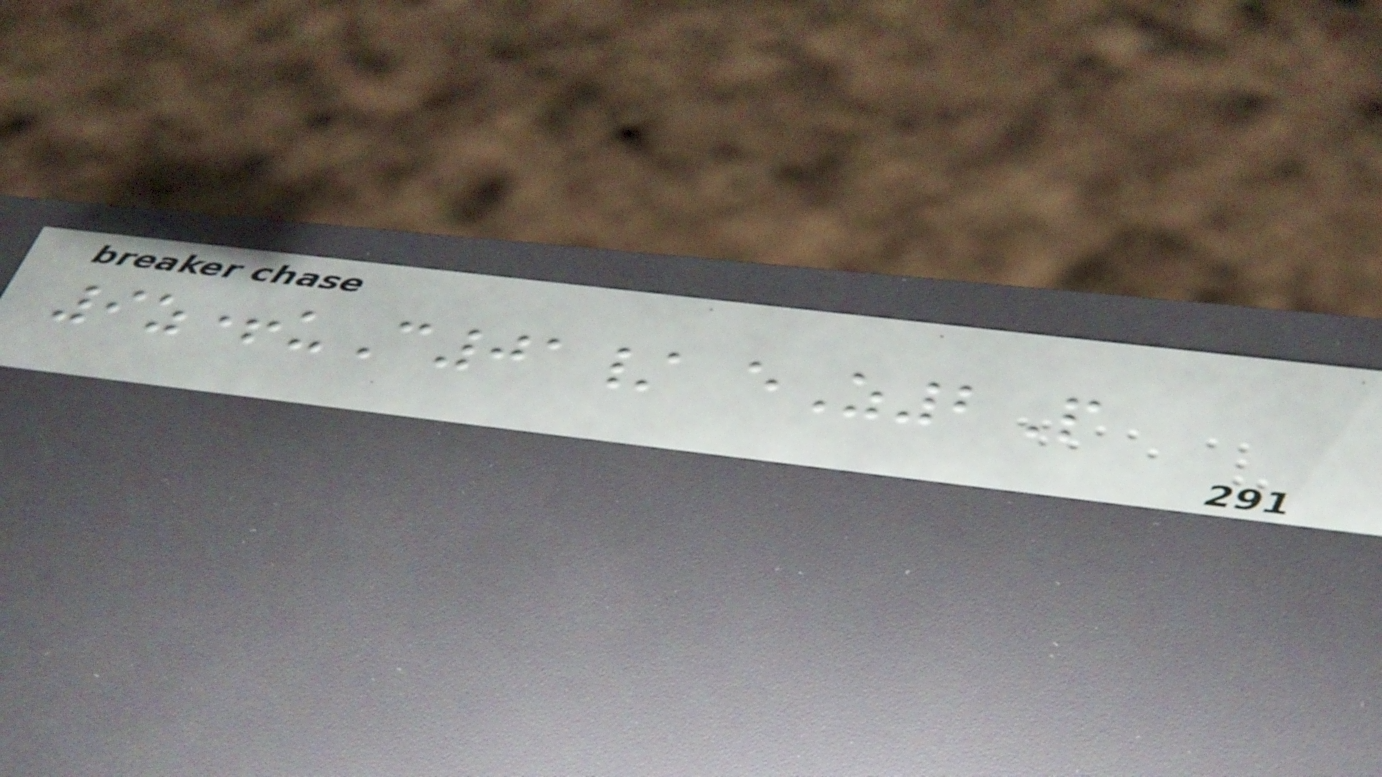9z+uC01/ eZ2P
